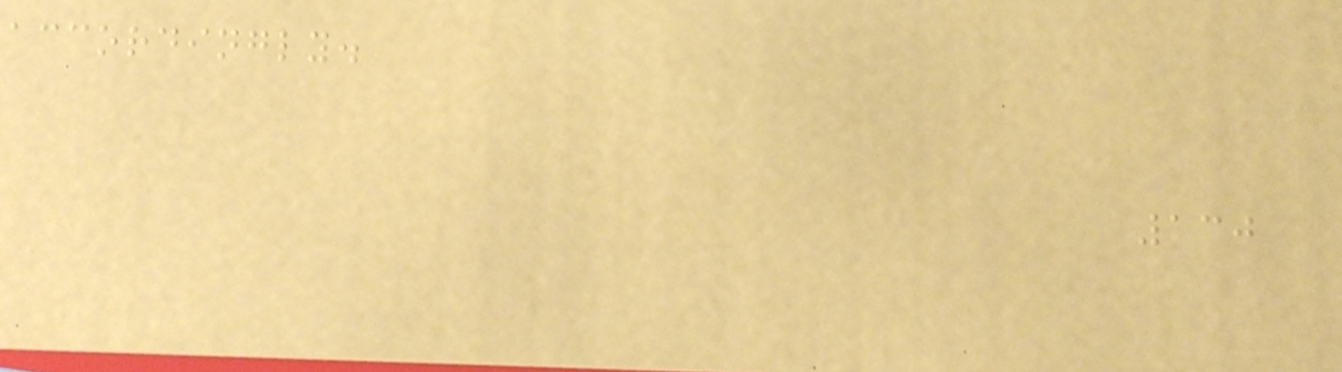accordingly.
130
